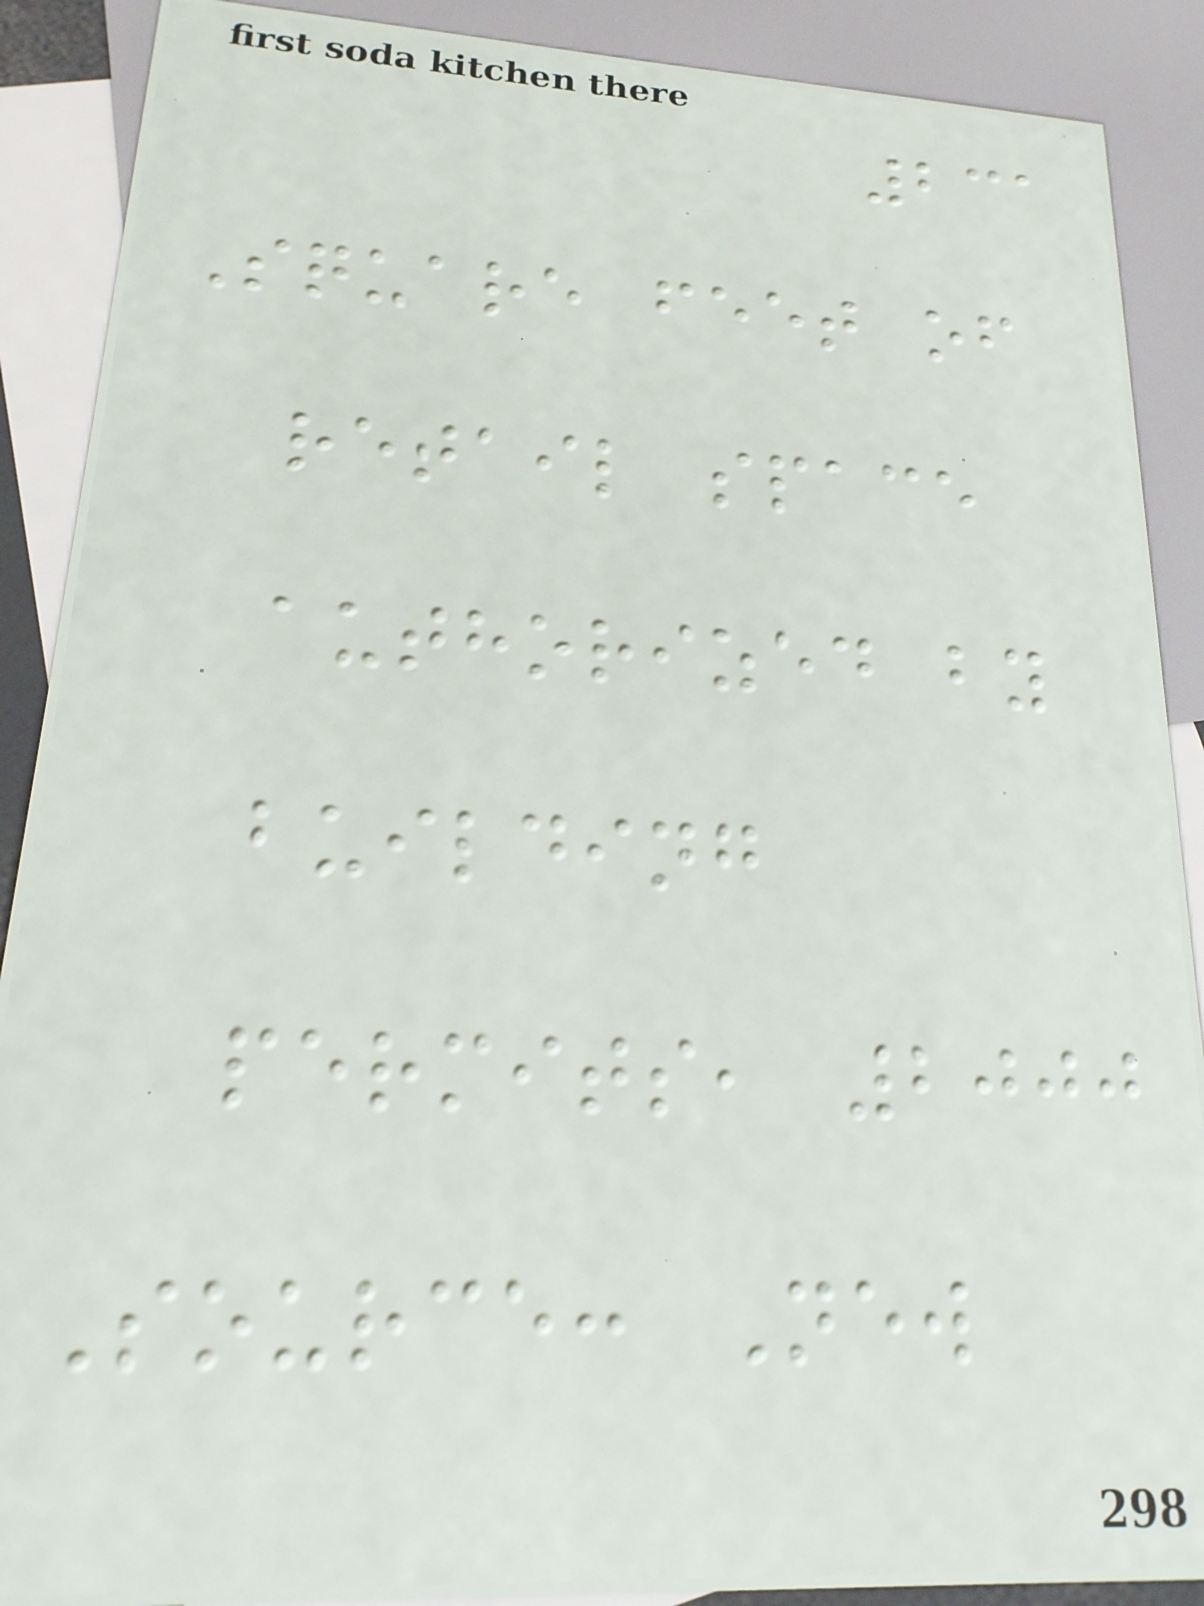231
Square feet of
retail space
authorized by
building
permits, 2000
Source: New
